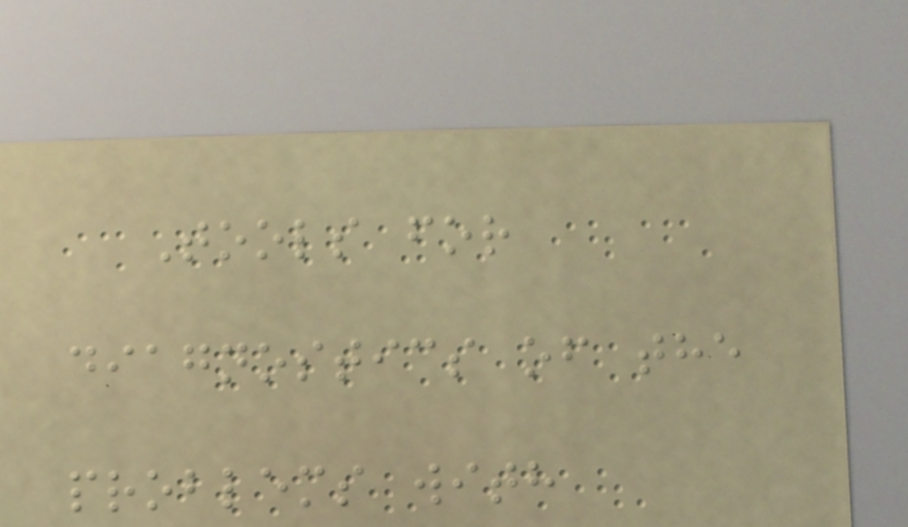Tools for
diagnostics of the
problems with
